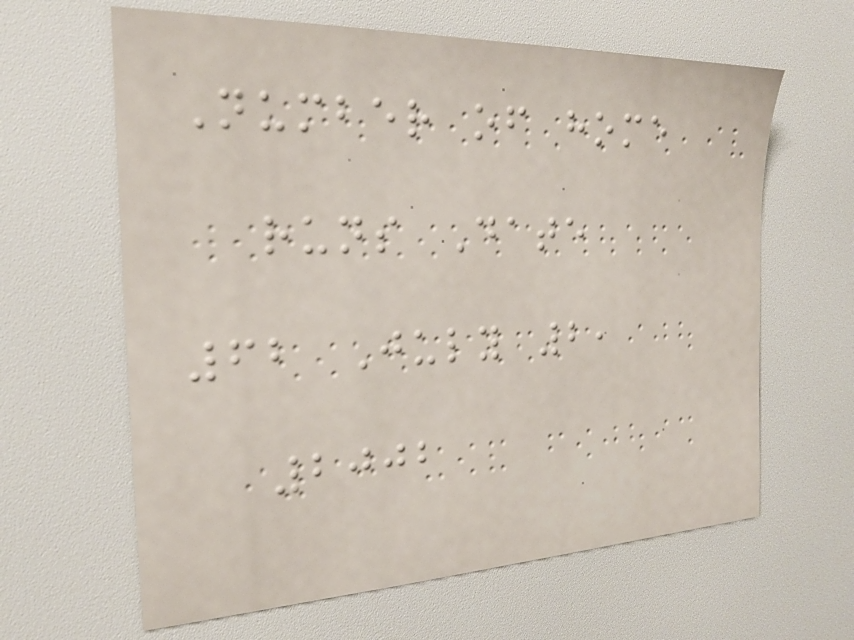Number of home
runs Date
62 July 2,
2002
